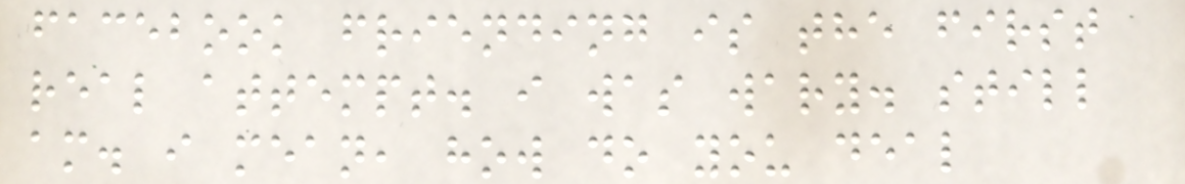facebook friending is the first
real attempt. i was wary. still
am. i mean, how do you deal
